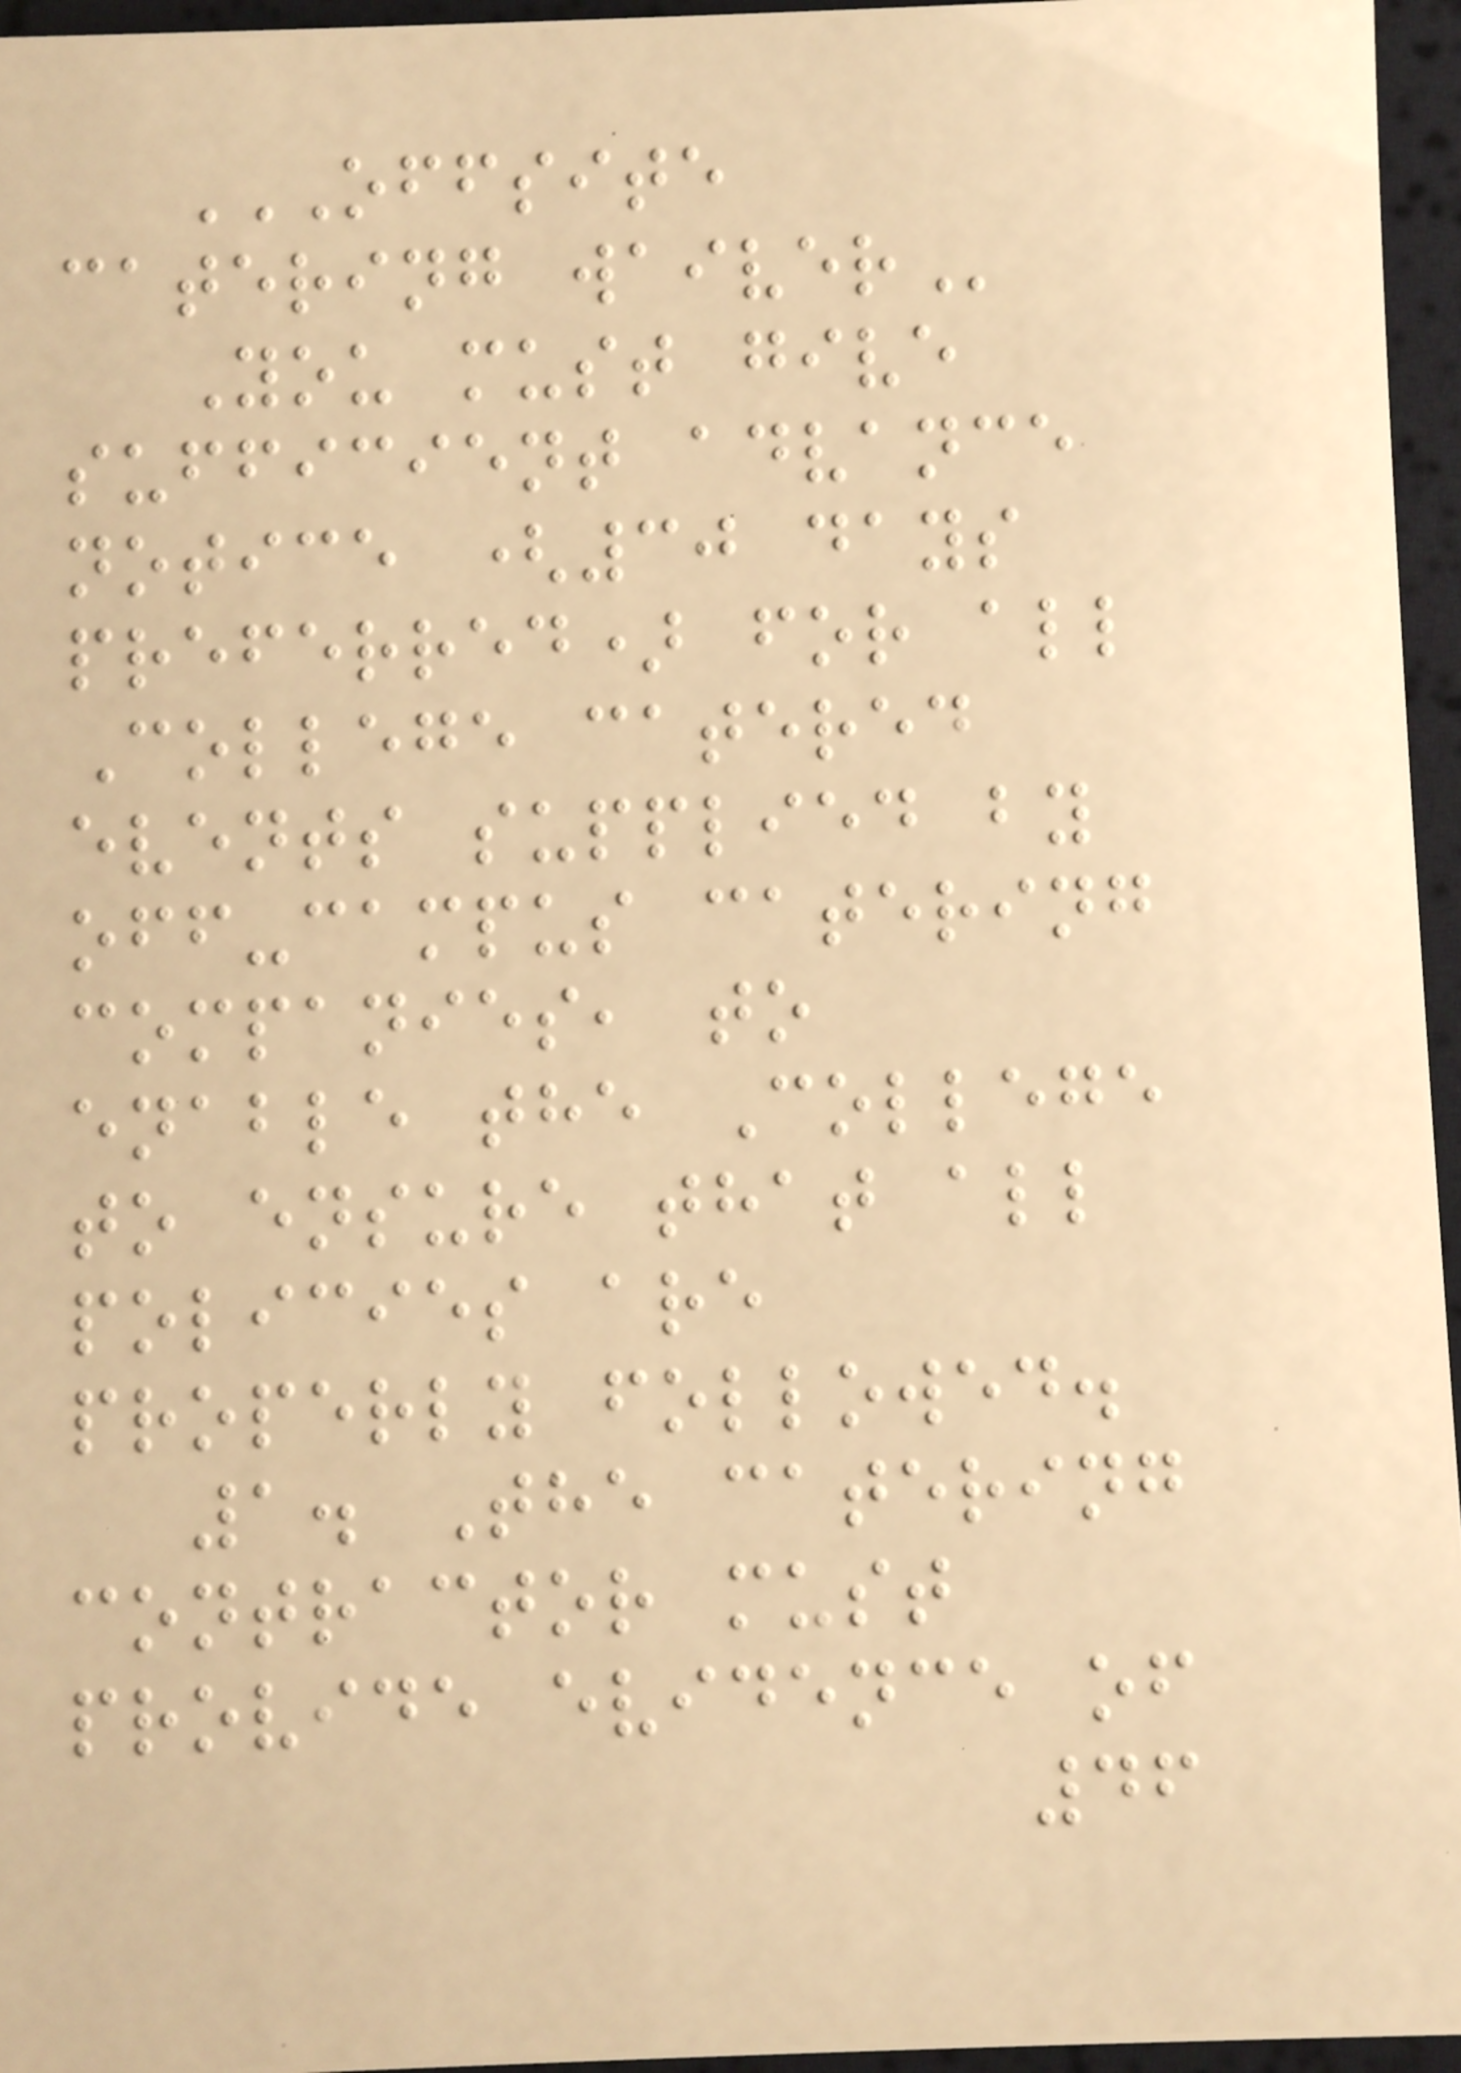OFFSITE
CATERING WAIVER
You must give
sufficient advance
notice (30 days
preferred) for all
College catered
events supplied by
off-campus catering
companies, to
enable the College
to ensure that all
policies are
properly followed.
1. The catering
contractor must
provide evidence of
46
